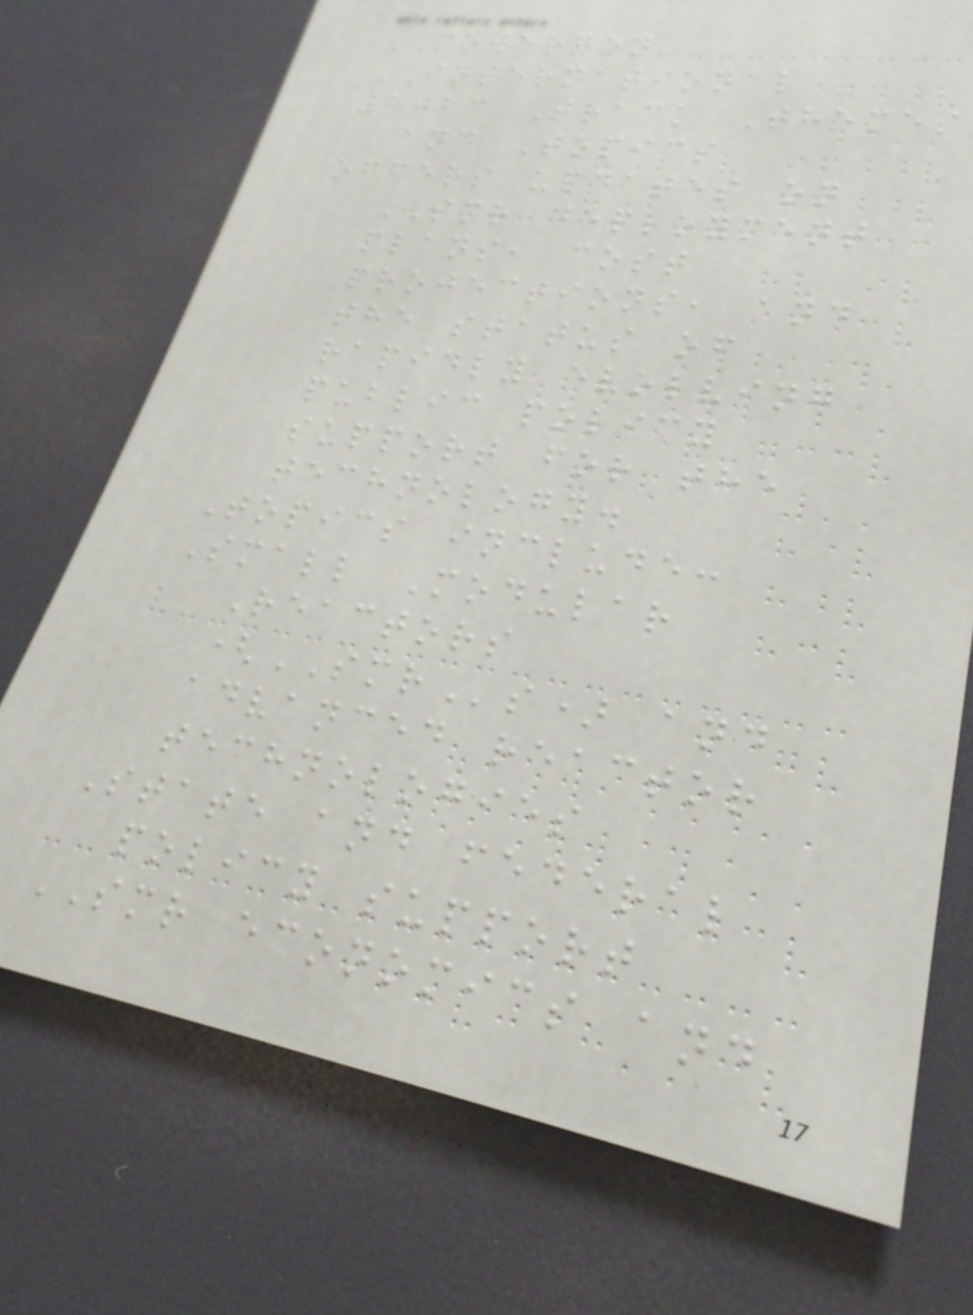POWERGEN
INTERNATIONAL
2023 Track Themes
and Topics
offers updates on
SMR deployment
plans, cost
projections, and
the status of
rapidly evolving
public policy
support for the
technology.
Topics include:
Small Modular
Reactors
(SMRs) and
advanced reactor
technologies
State and federal
policy support
SMR economics and
